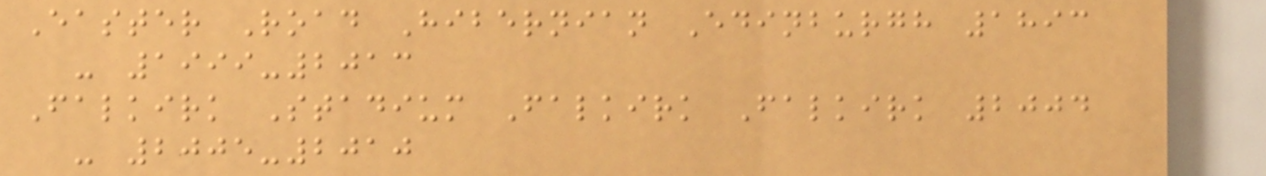Easter Road Hibernian Edinburgh 1893
- 1999-2013
Falkirk Stadium Falkirk Falkirk 2004
- 2005-2010
